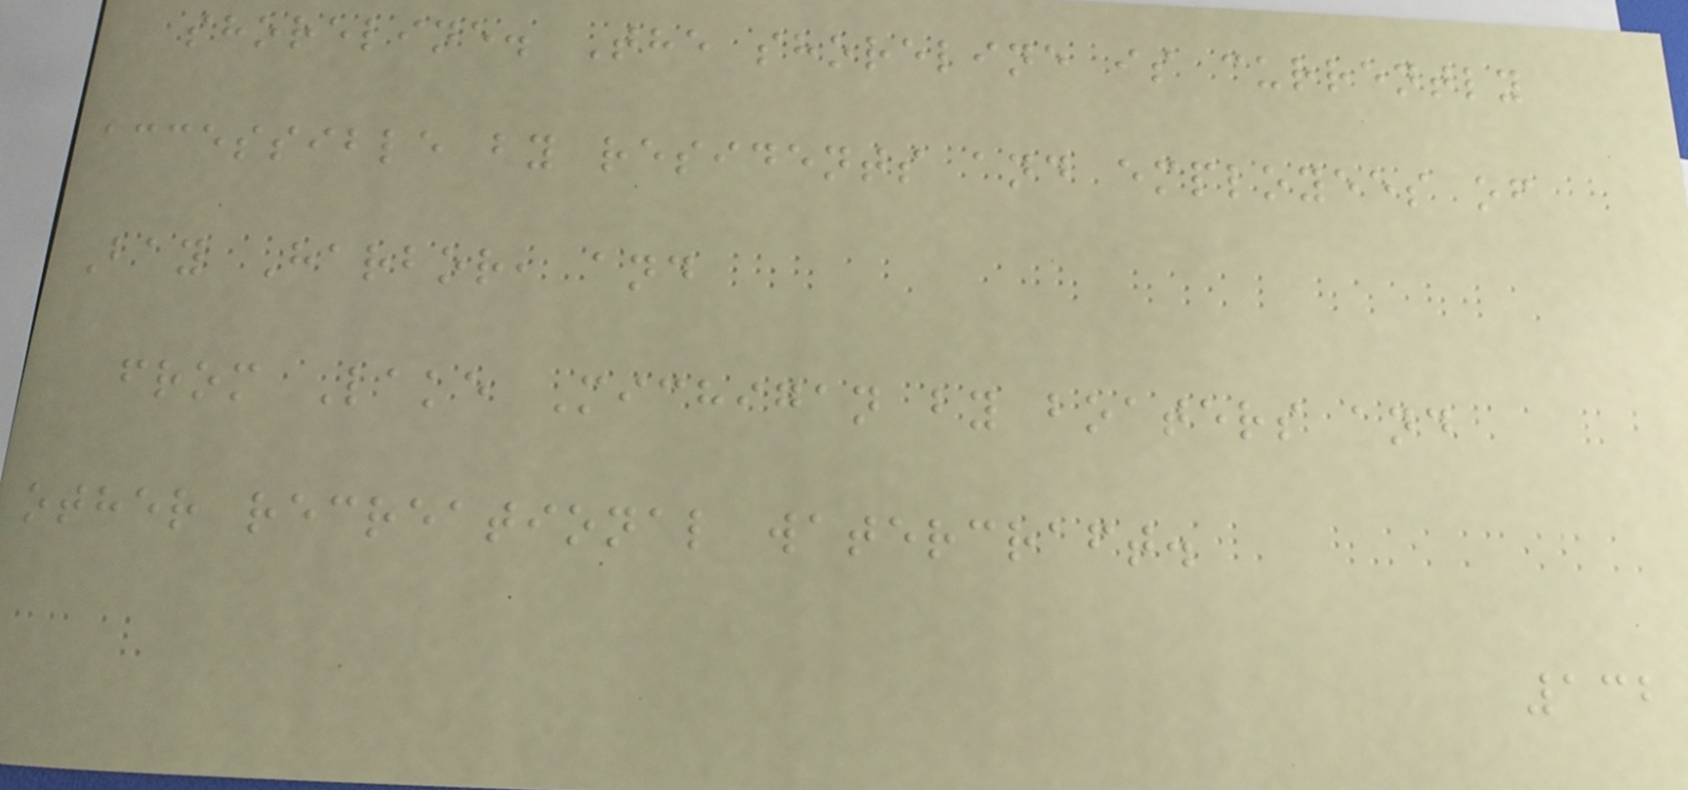shoreline. The shoreline is currently
accessible by residents and employees of
Bay Harbor, and
from Lake Michigan by boaters and
other recreational watercraft.
132
